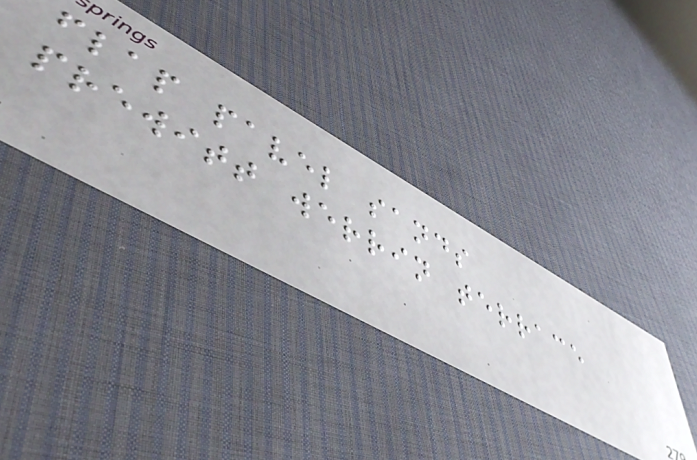flap pavel sands
prewitt werrin terrace
